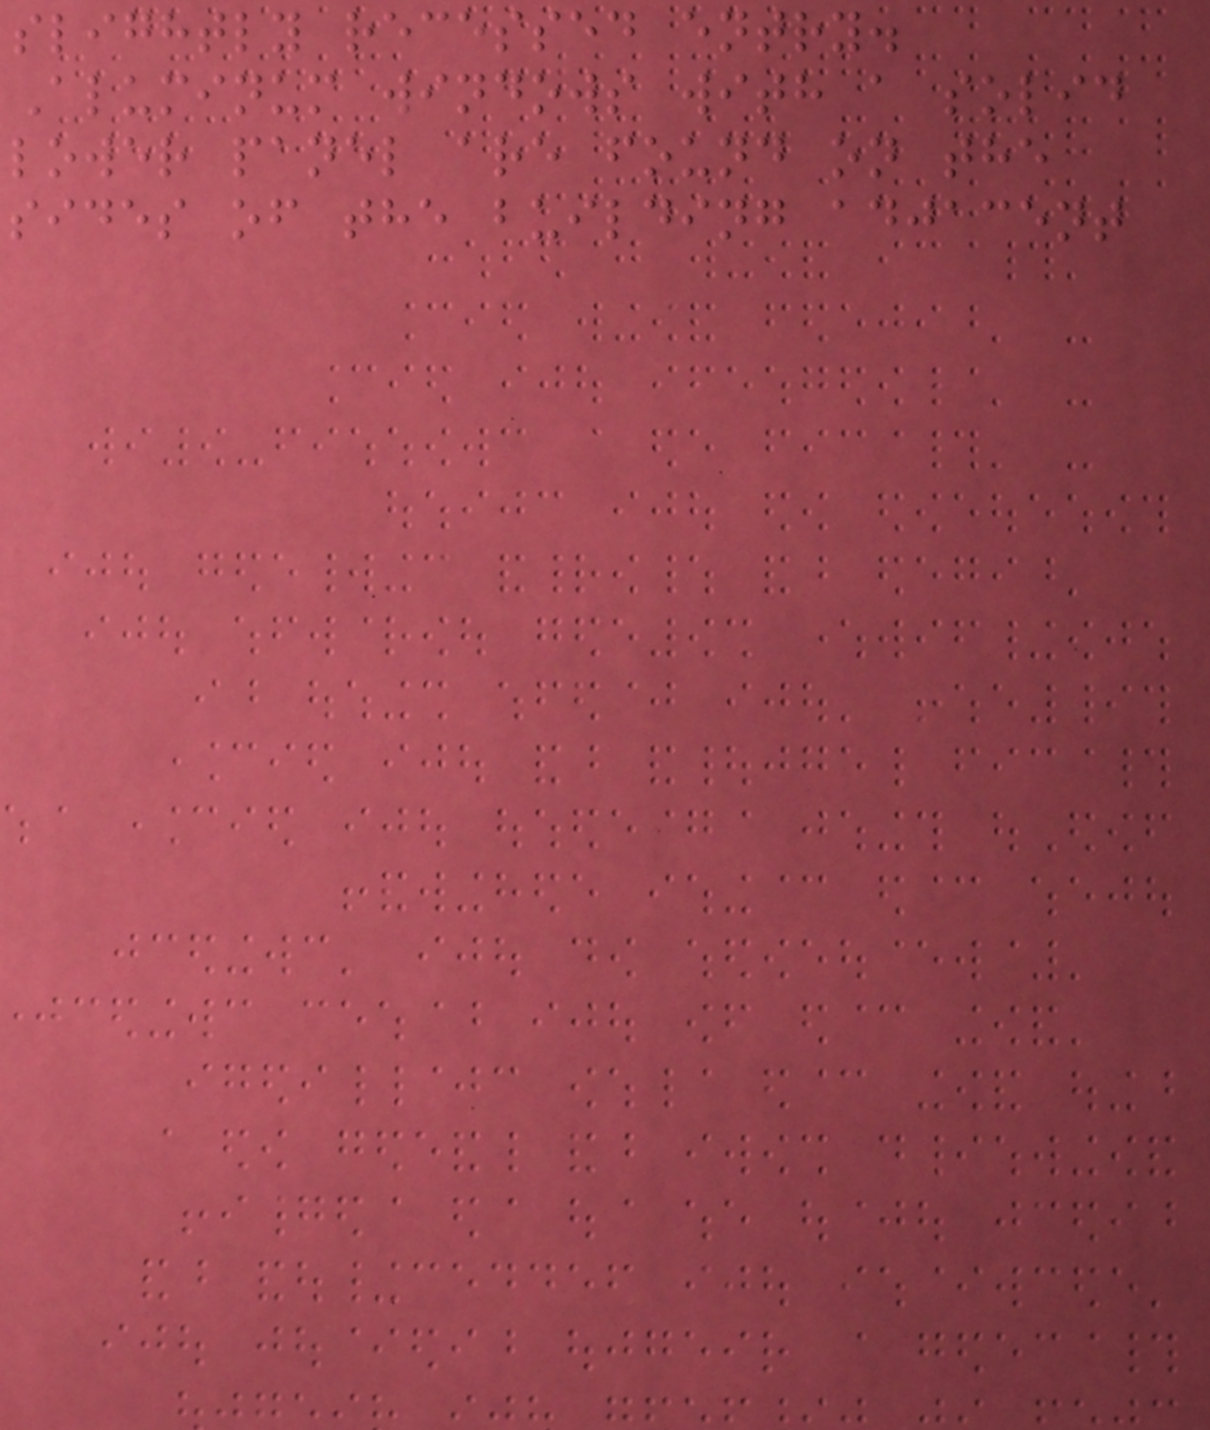slightly recessed entry.
Aluminum windows with a solid
lower panel are found on the
sides of the building adjacent
